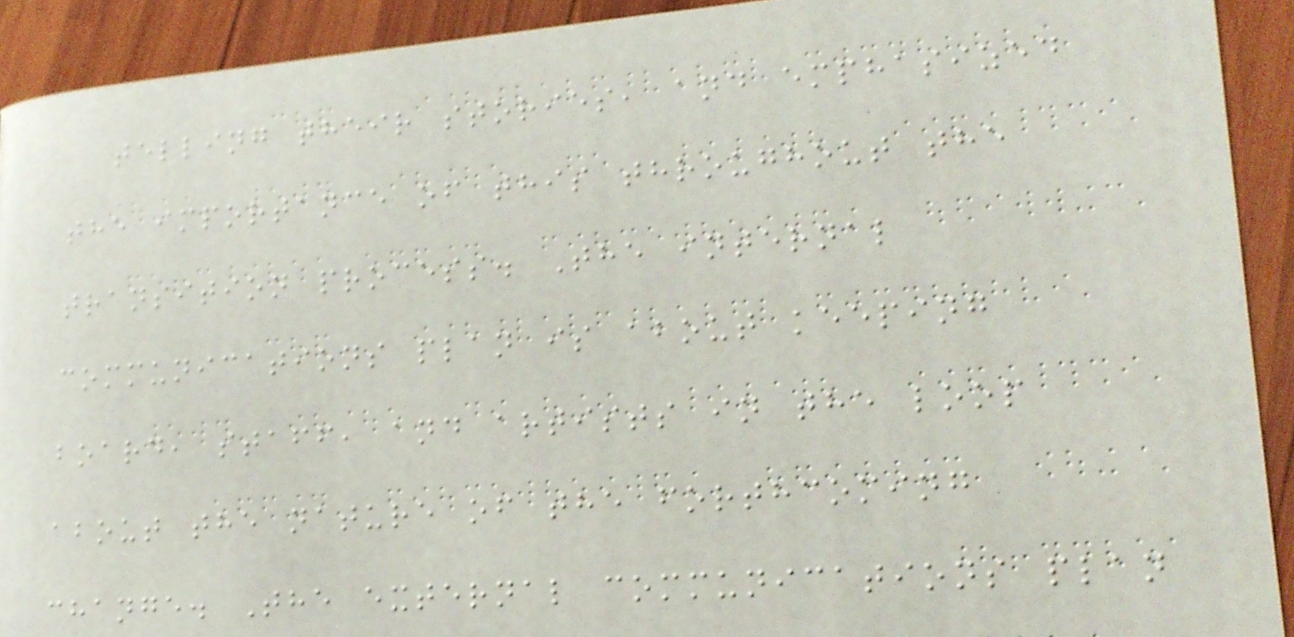telling their stories, and emphasized
the importance of this throughout the
transition process. The internal
communications plan is about keeping
board, staff, and artists in the loop
about the nature of the forthcoming
change. The external communications plan
